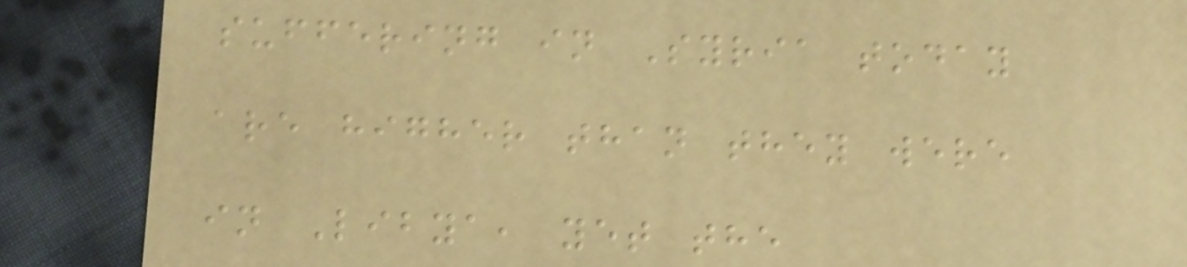suffering in Syria today
are higher than they were
in Libya, yet the
